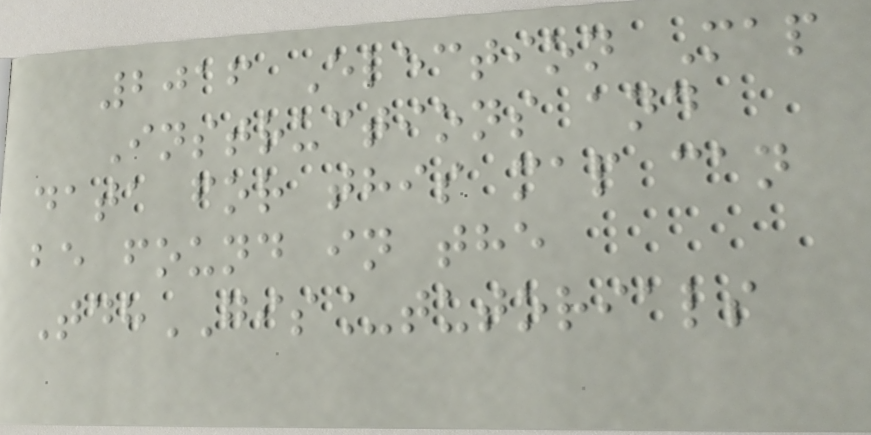2016 Election Map
Instructions and
data for this map can
be found in the
TdhGIS_tutorials
